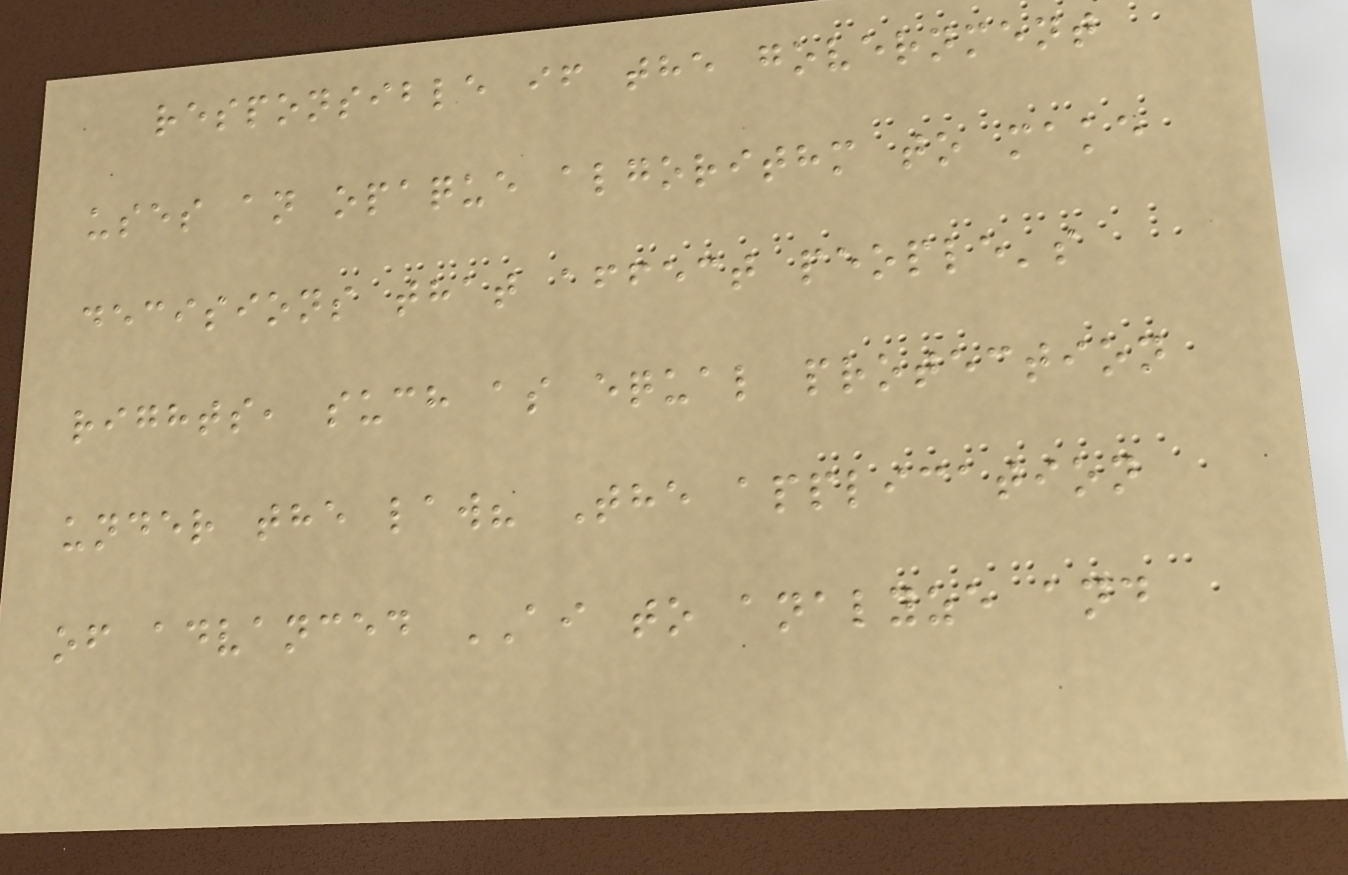responsible if the government
uses an opaque algorithm to make
decisions that affect people's
rights, such as equal protection
under the law? The application
of advanced AI to analyze and
